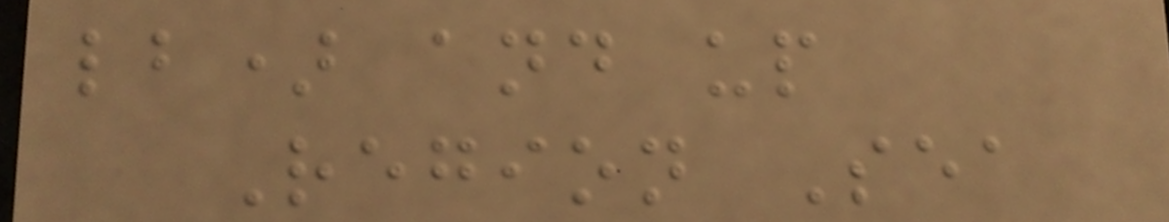lb) and up
Region Sea
